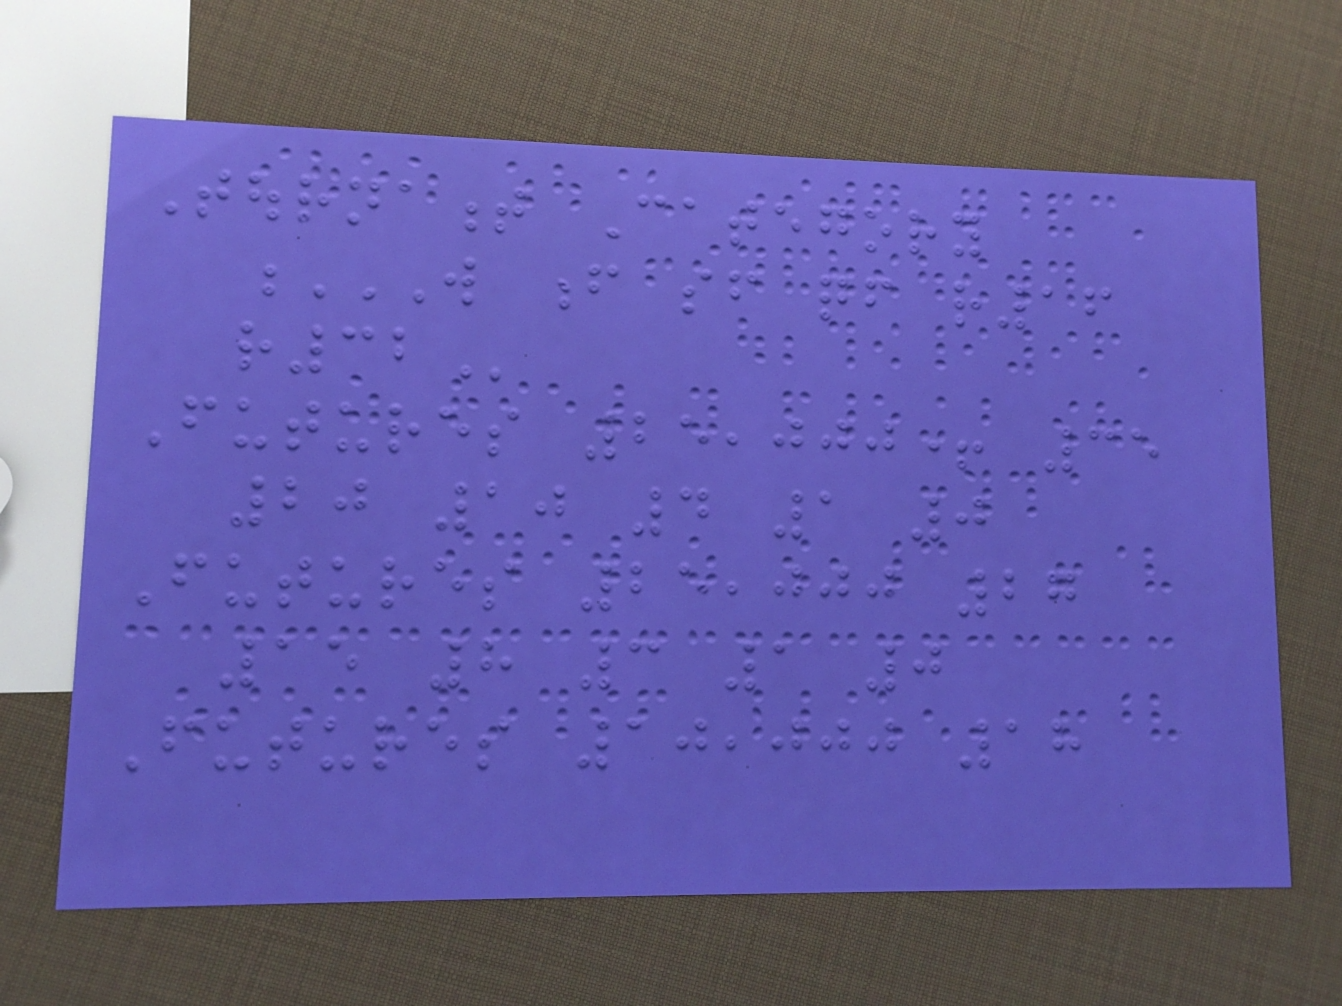Tournament Category
W F SF QF R16
R32
Futures 25,000+ 35
20 10 4 1 0
Futures 25,000 27
15 8 3 1 0
Futures 10,000 18
